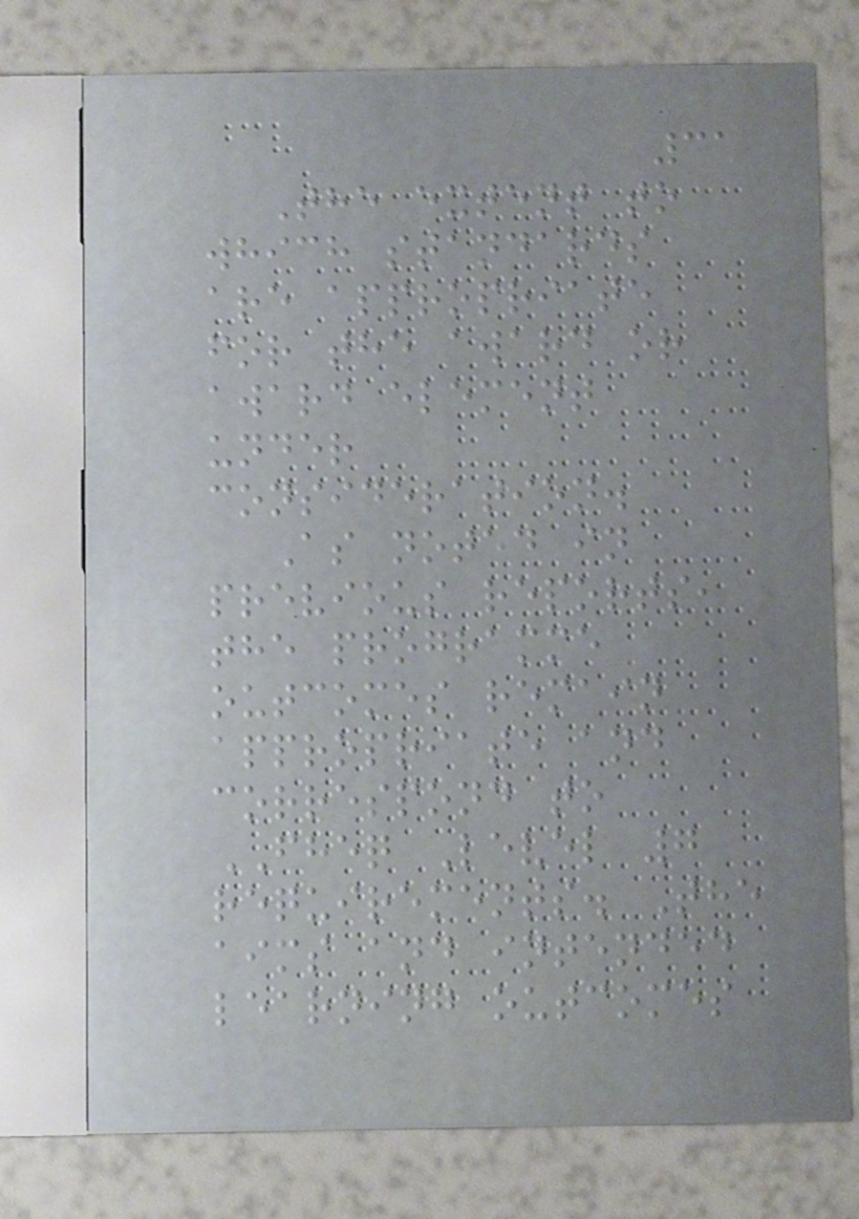31
The extent to
which standards
are appropriate
for the award or
award element
under
consideration.
As noted in
previous reports,
the programme
outcomes remain
appropriate and
correspond to
FHEQ Level 7
requirements. The
aims and intended
learning outcomes
